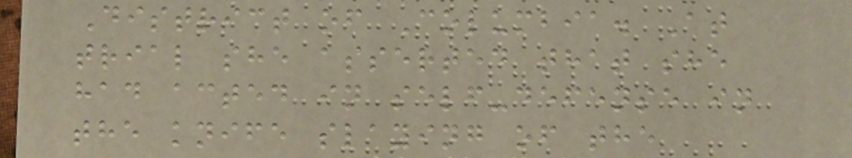District of Columbia. At
trial she asserted that she
had acted in self-defense in
the knife slaying of the
